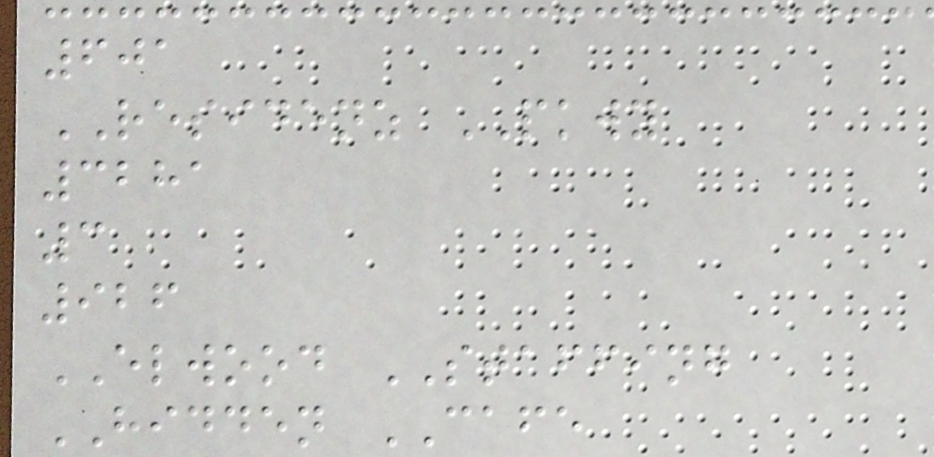601
RESIDENZ PKWY
3281
3
926
ELWOOD STAFFING
HIDDEN CAFE
